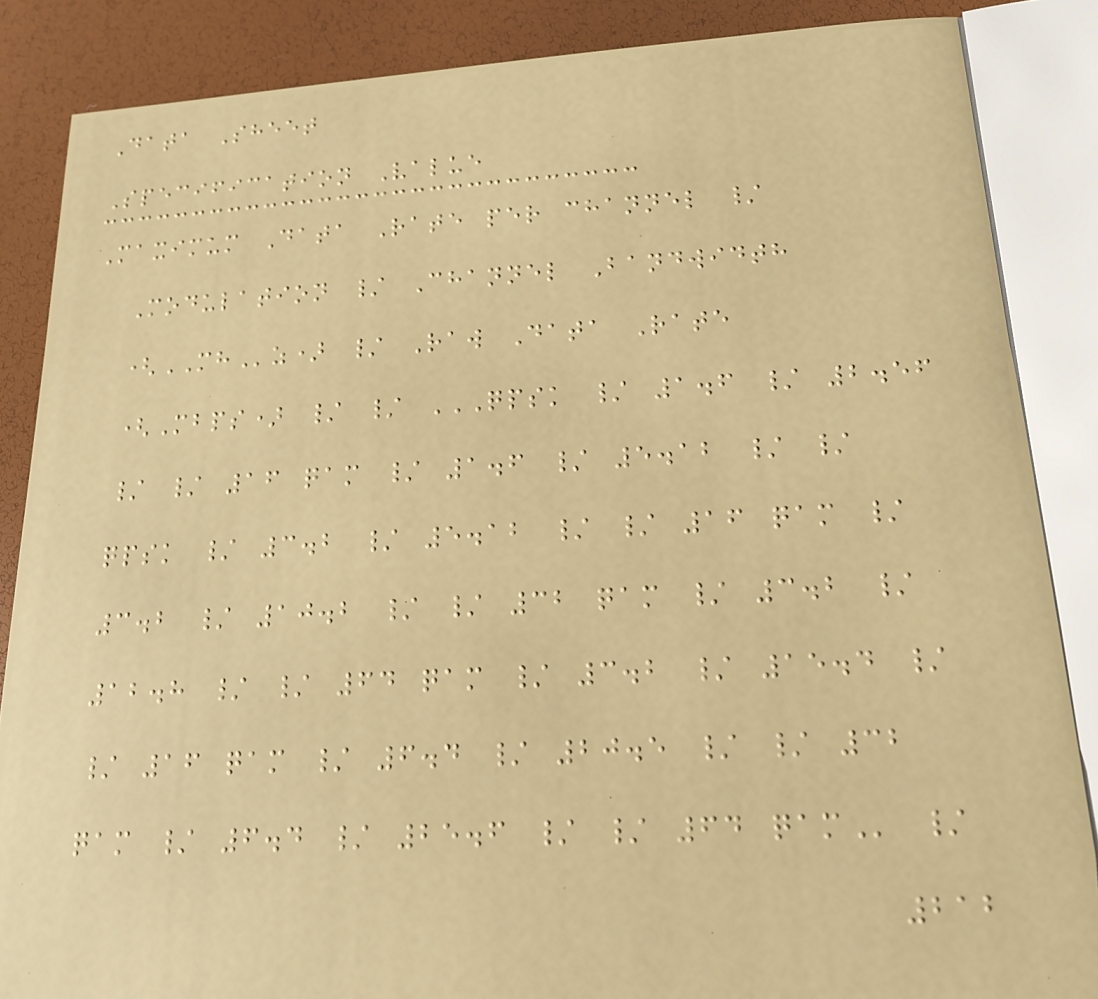Data Sheet
Specification Value
Maximum Data Rate per channel /
Modulation / Channel Bandwidth
(MHz) / Raw Data Rate
(Mbps) / / QPSK / 1.6 / 2.56
/ / 16 QAM / 1.6 / 5.12 / /
QPSK / 3.2 / 5.12 / / 16 QAM /
3.2 / 10.2 / / 32 QAM / 3.2 /
12.8 / / 64 QAM / 3.2 / 15.4 /
/ 16 QAM / 6.4 / 20.5 / / 32
QAM / 6.4 / 25.6 / / 64 QAM /
212
